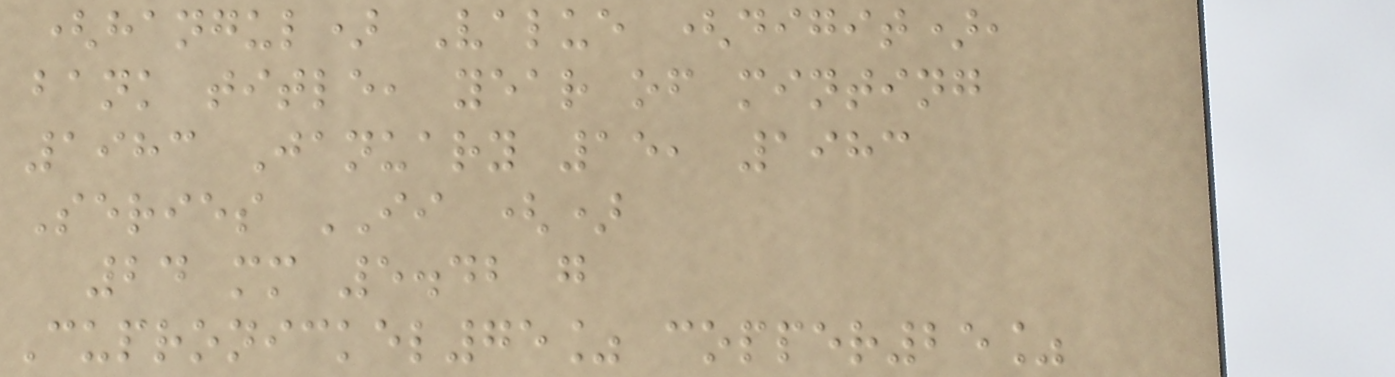(hangul) Value (digit),
bank title, year of minting
1983 January 15, 1983
Series II ()
24 mm 5.42 g
Cupronickel75% copper25%
